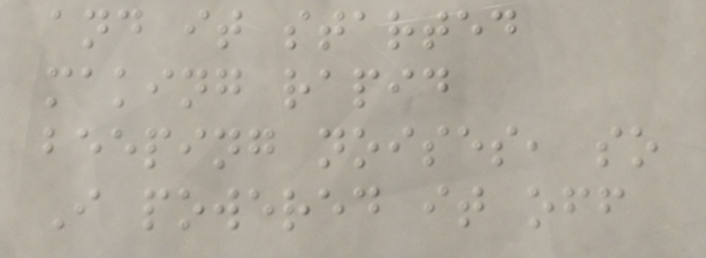and it started
making rapid
beeping noises, so
I powered it off
